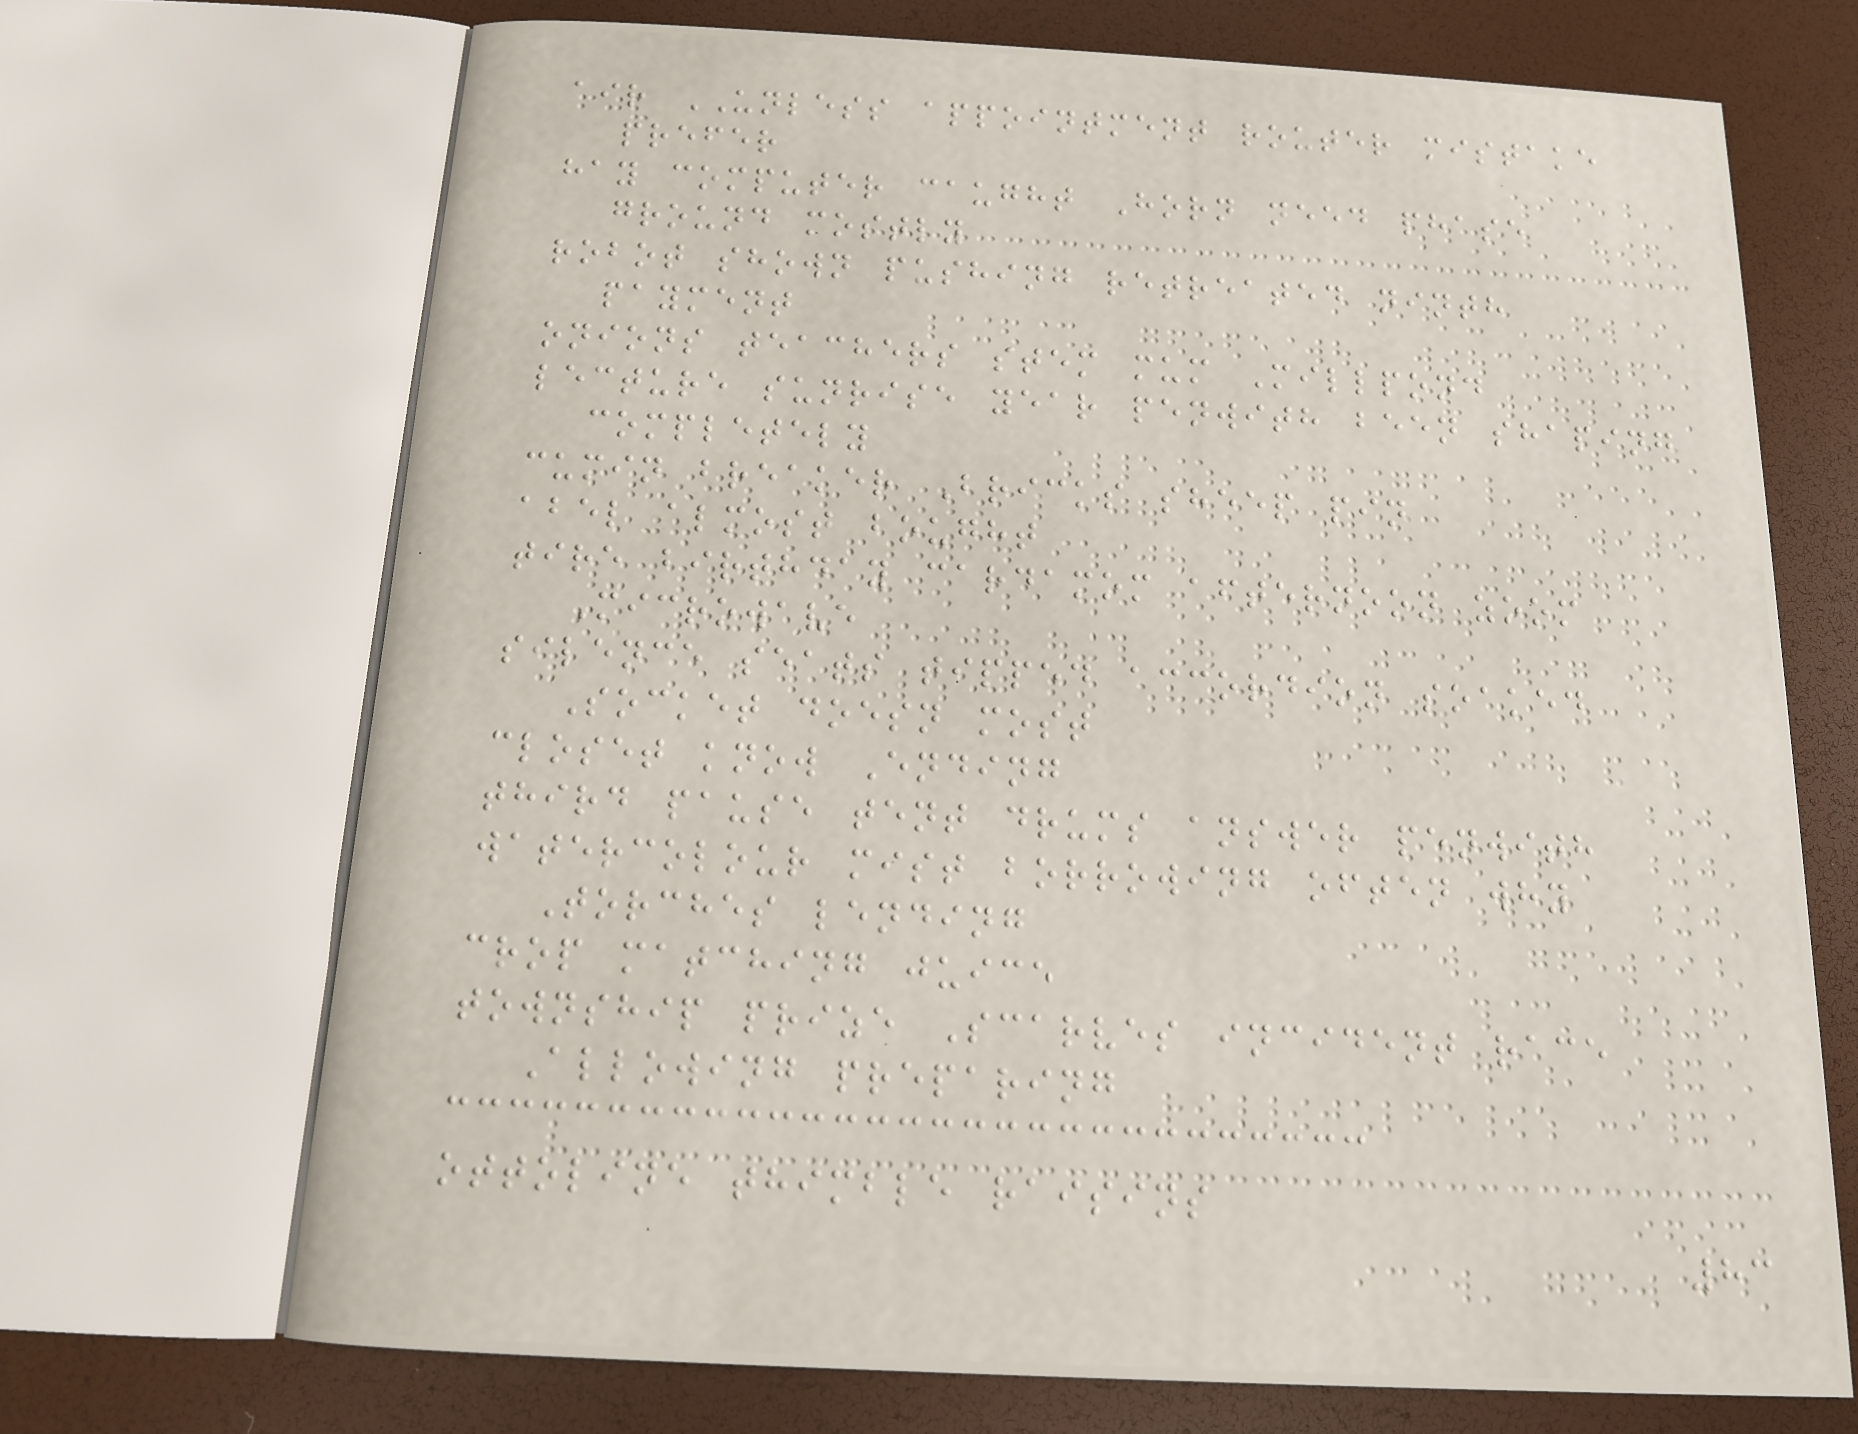air UNLESS appointment router mistake
prefer
hay computer caught Horn need phase
ground mostly
robot shown pushing retreated ninth
payment
onions teachers stem mum Millpond
lecture sunrise year penwith been shaping
completely
cumin breaker Bricks sheep pin
abel almost bought
tire birthday cardamom afternoon zoom
Microwave
silence seats tipped accordion soaked
Socket doesn most
closet know Ending
third pause tent drums answer penwith
watercolour mist borrowing often why
Torches lending
crop matching juice
township prize Scarves incident race
Allowing preparing
ottoline thimble raisins
83
